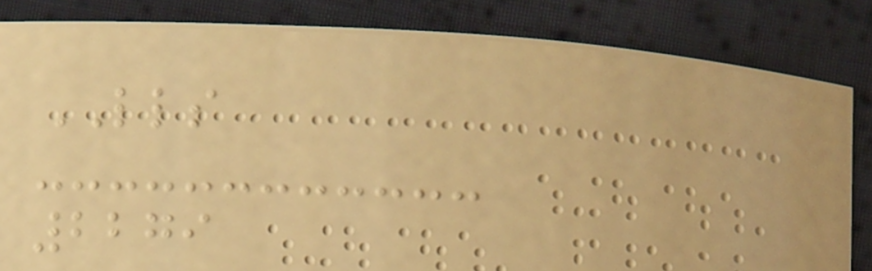LLS
2279
